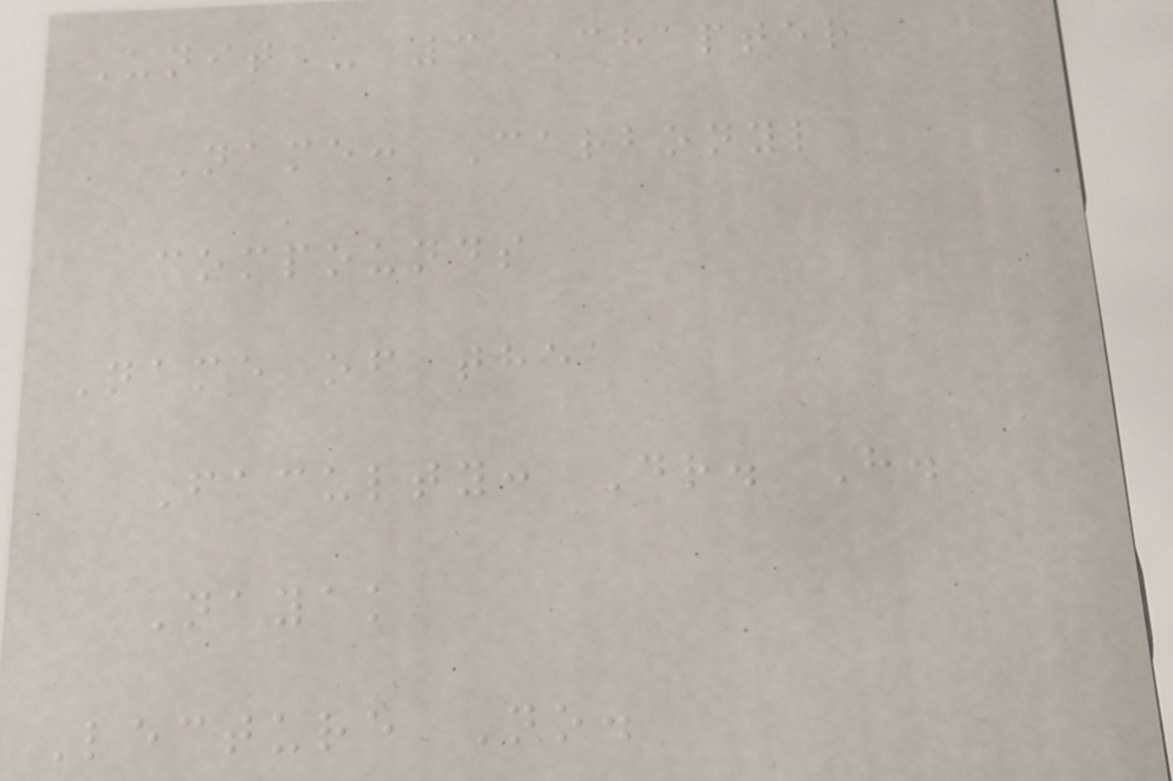Unit - 3 Chapter
Name: Carbonyl
compounds
Name of the
Faculty: Dr. H.
Nayak
Lecture No.
